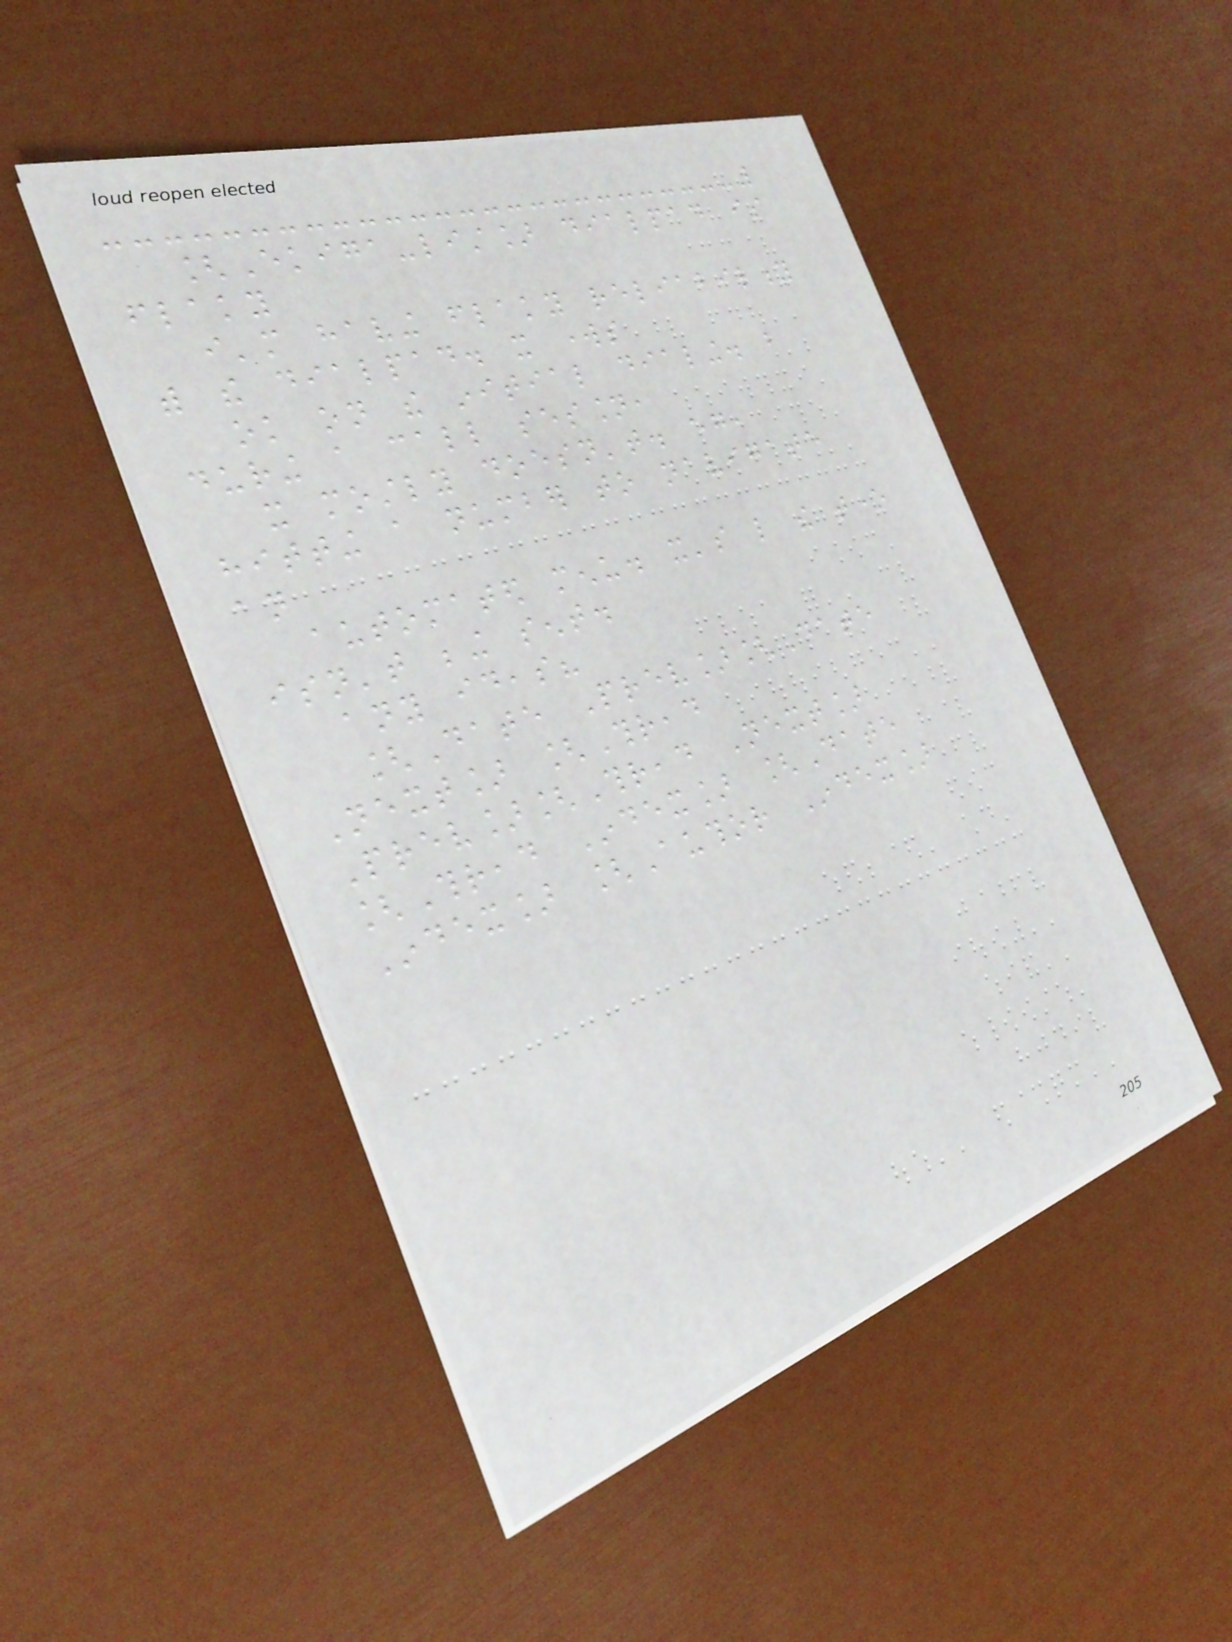[Ekiga-list] dialpad is
flaky
i'm having flaky reliability
with the dialpad. it works
ok on the initial dialing. but
during a call session,
it mostly doesn't. eg,
hitting a number to navigate
an
automated menu. it's like the tone
isn't being sent.
any ideas?
[Date Prev][Date
Next] [Thread
Prev][Thread Next]
[Thread Index] [Date
Index] [Author Index]
